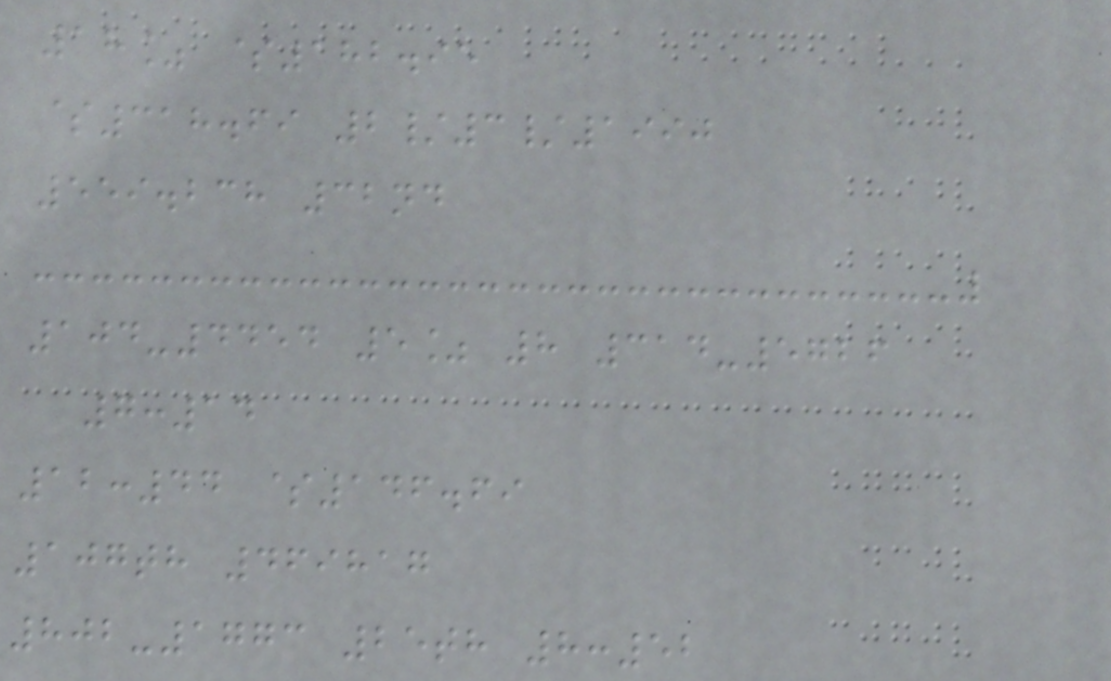18% $182.95
$318.69 2/3/1990
559.238 32nd
104-4454 5% 8 314-5726
7:14
12:44 $146.69
107th 469817
802-1773 25th 8:52
